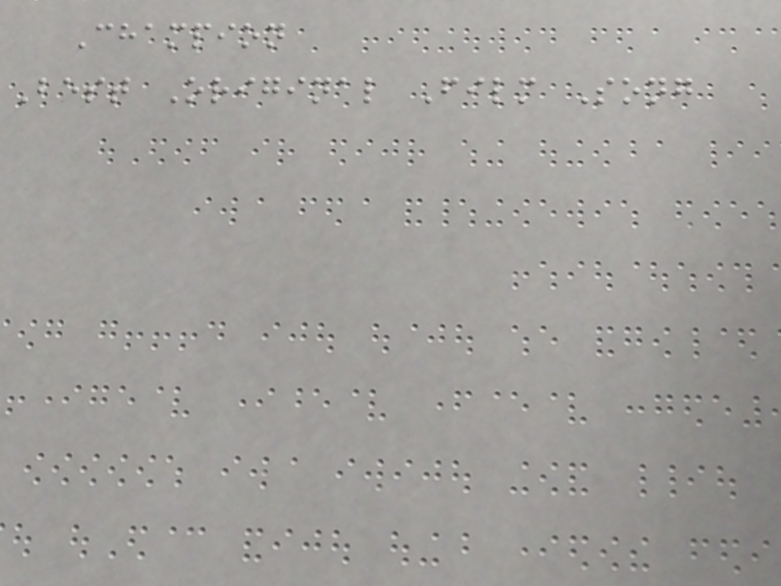Champion
Best Original Film Song
